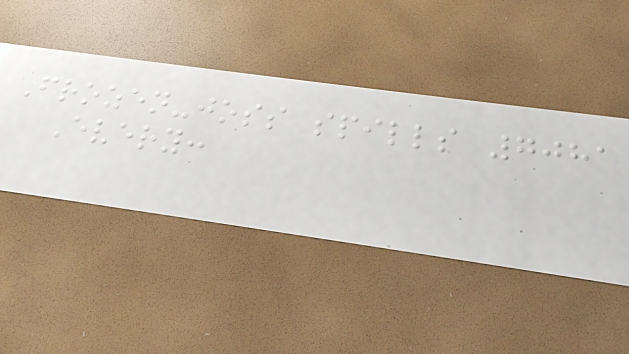Frozen-joss spills 7081
Every:
